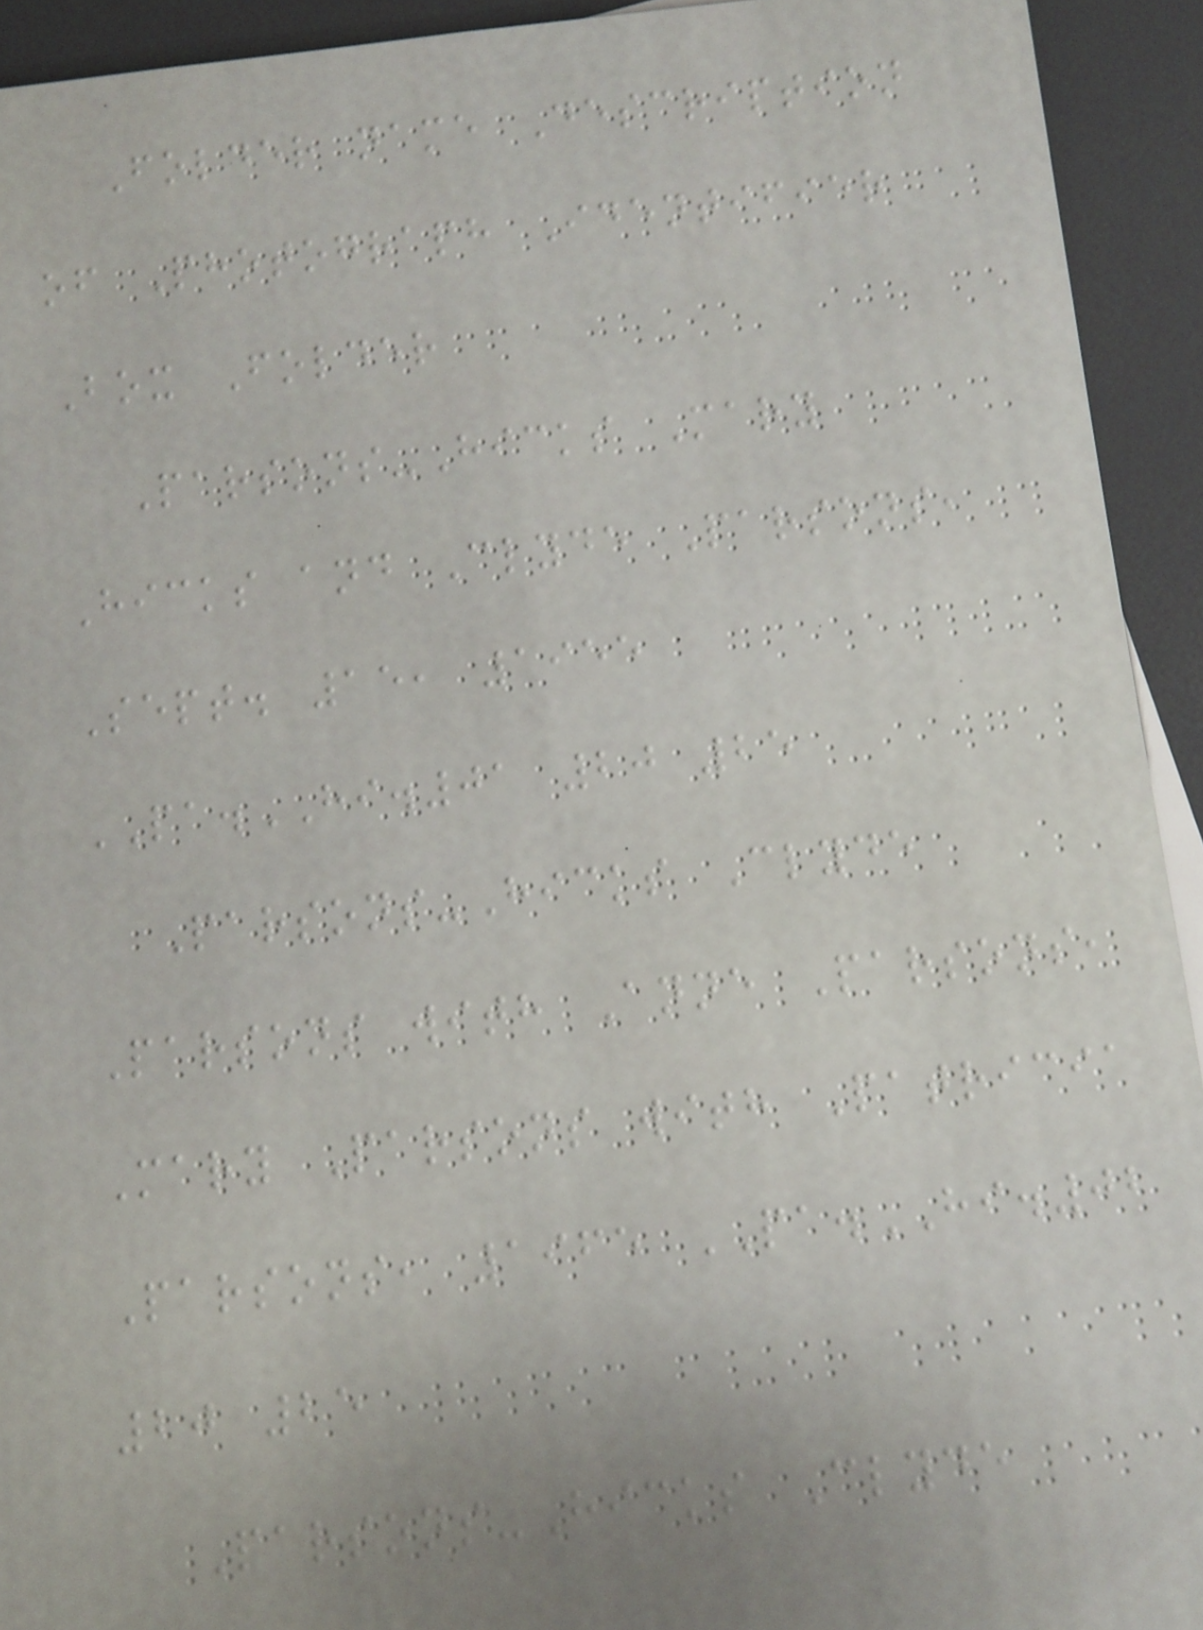Folder name Description
of Photograph Identifier
Box Folder
Parsons-Hicks Mary
Hicks and Clyde Parsons,
Sept. 15, 1955
PA.HI.01 20 25
Parsons-Hicks Clyde
Parsons with Anne Parsons,
Mary Parsons with Patricia
Parsons, 1965 PA.HI.02
20 25
Parsons-Hicks Clyde
